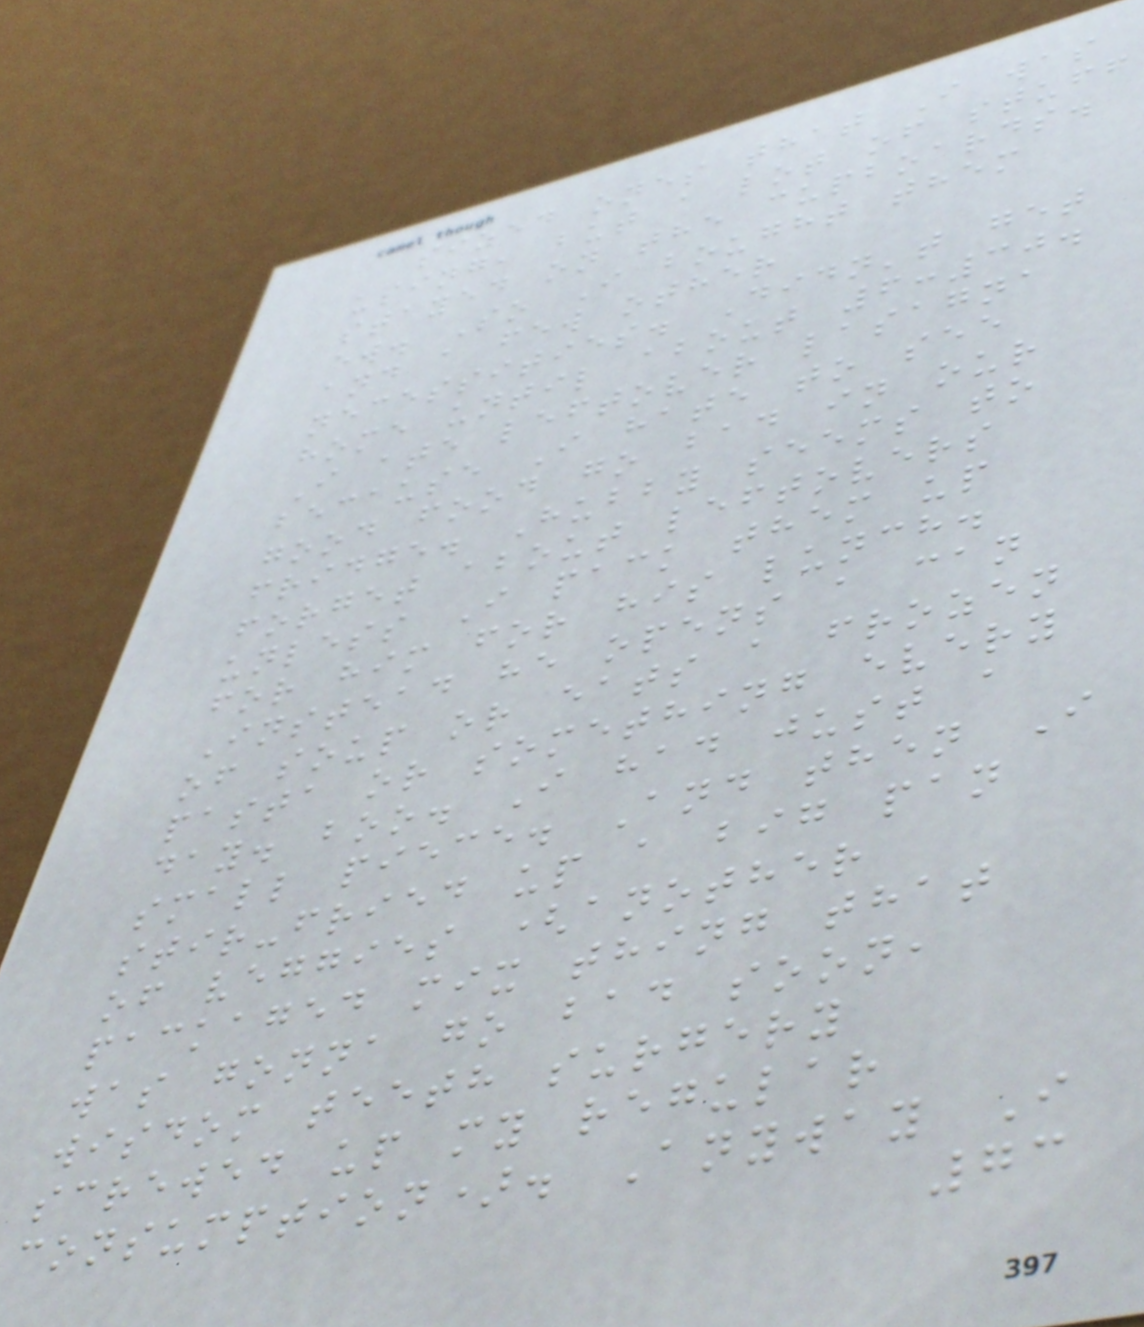sized ones that I was
using, but a lot of stuff
stayed on the cupboards.
ew. So I bought them
and a few other
necessities. Didn't get
home until about 6:30.
I ate leftover lasagna
because I hate to see
good food go bad in our
fridge. Hubby seems to
forget about leftovers
unless I pack them up
for him for his lunch.
Instead he opens a can
of soup or eats a frozen
pasta or something every
day. boo. I had just a
small piece. And then I
stir-fried up a big pan
of veggies (another
packaged mix thing that
was gonna go bad soon,
wisdom teeth surgery
screwed up my regular
consumption). Anyway I
73
